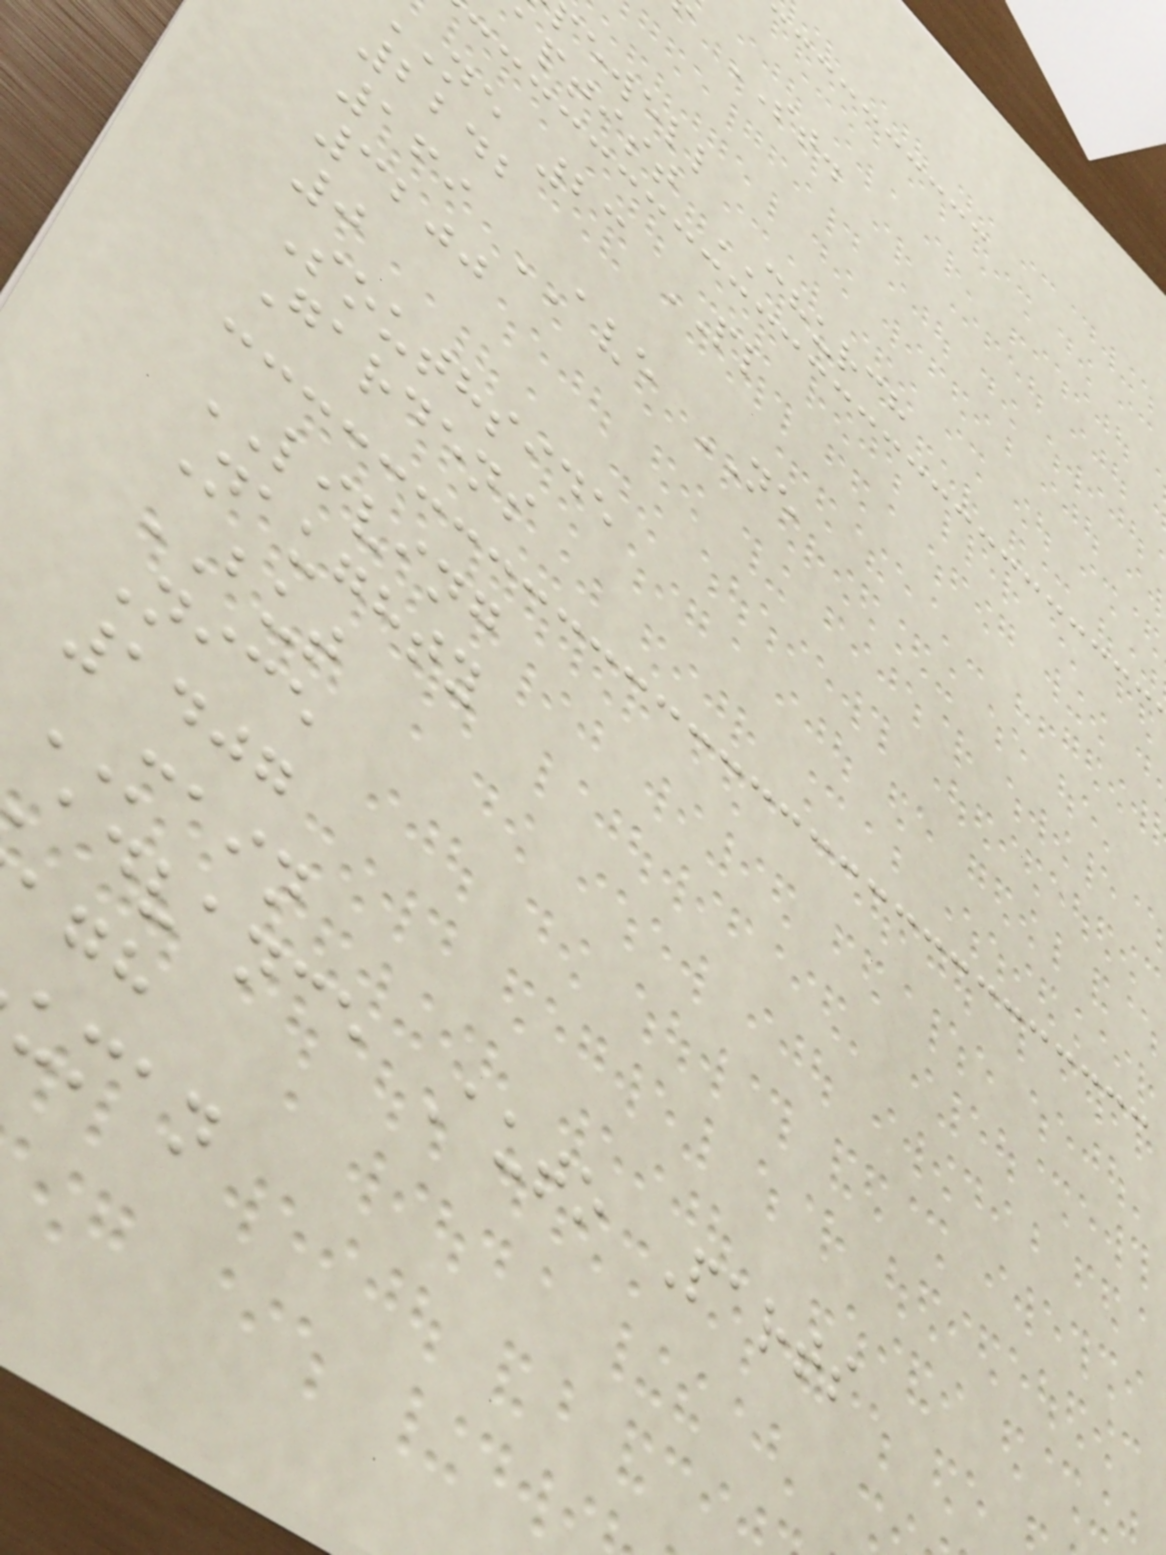ST.
ewell
aptist CHURCH
ne 23 PL
2242
169 AVE NE
3200
0
Southside
Gardens
LIVING
Naughty
BUT
Nice
1407
MAIN
advance Auto Parts
uman
